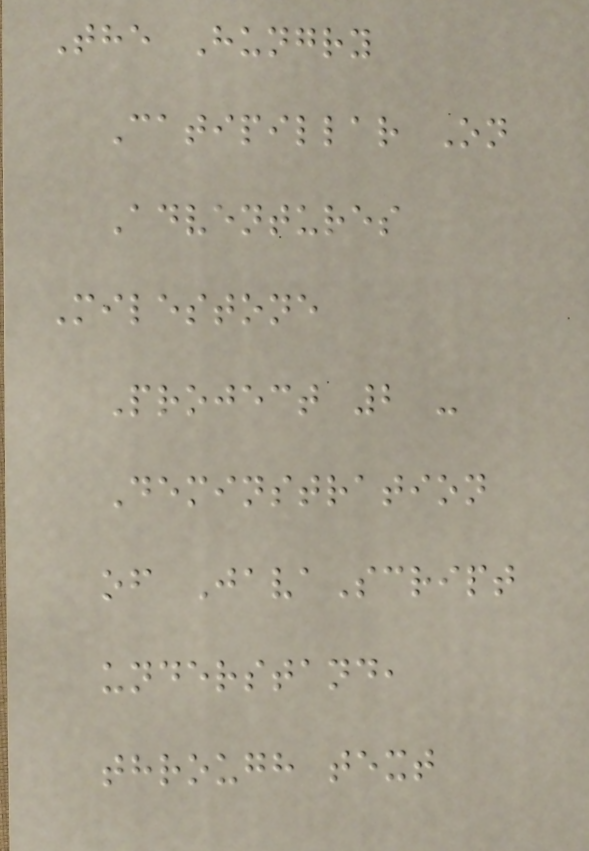The Hungry
Catipillar On
Adventures
Milestone
Project 2 -
Deminstration
of JavaScript
understand,
through text
